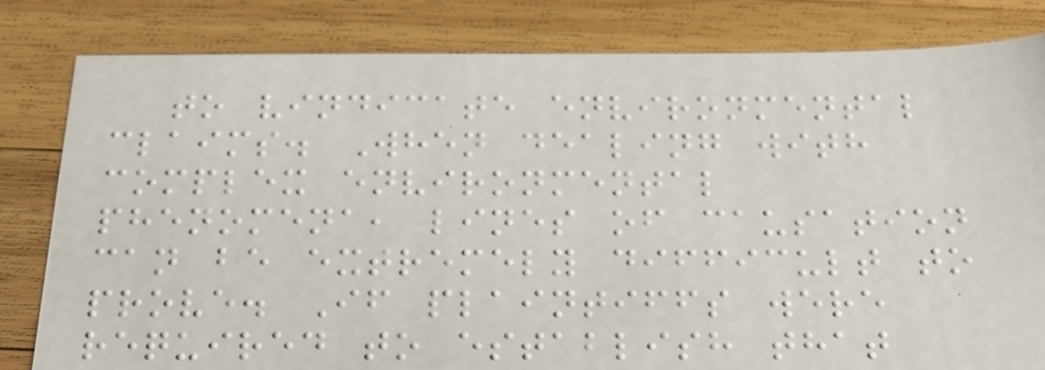to vindicate environmental
claims. When dealing with
complex environmental
phenomena, lines of causation
can be extremely difficult to
prove. If plaintiffs were
required to establish that
